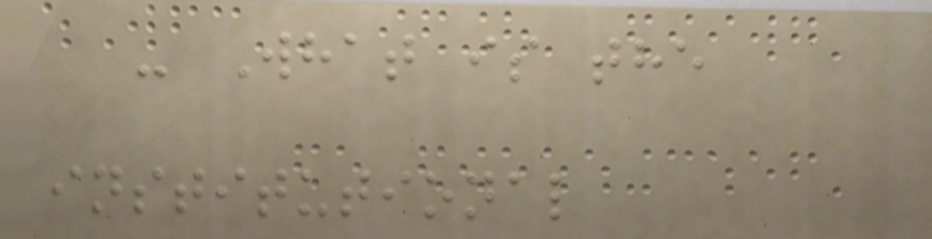- What is the
institutional
